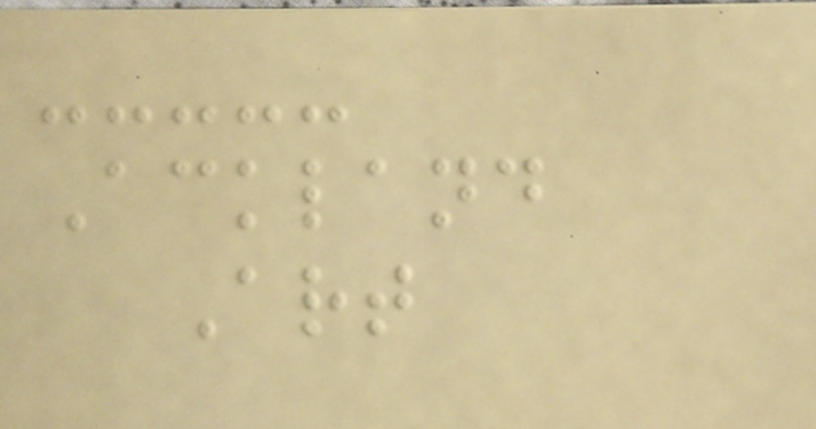Ackland
Art
